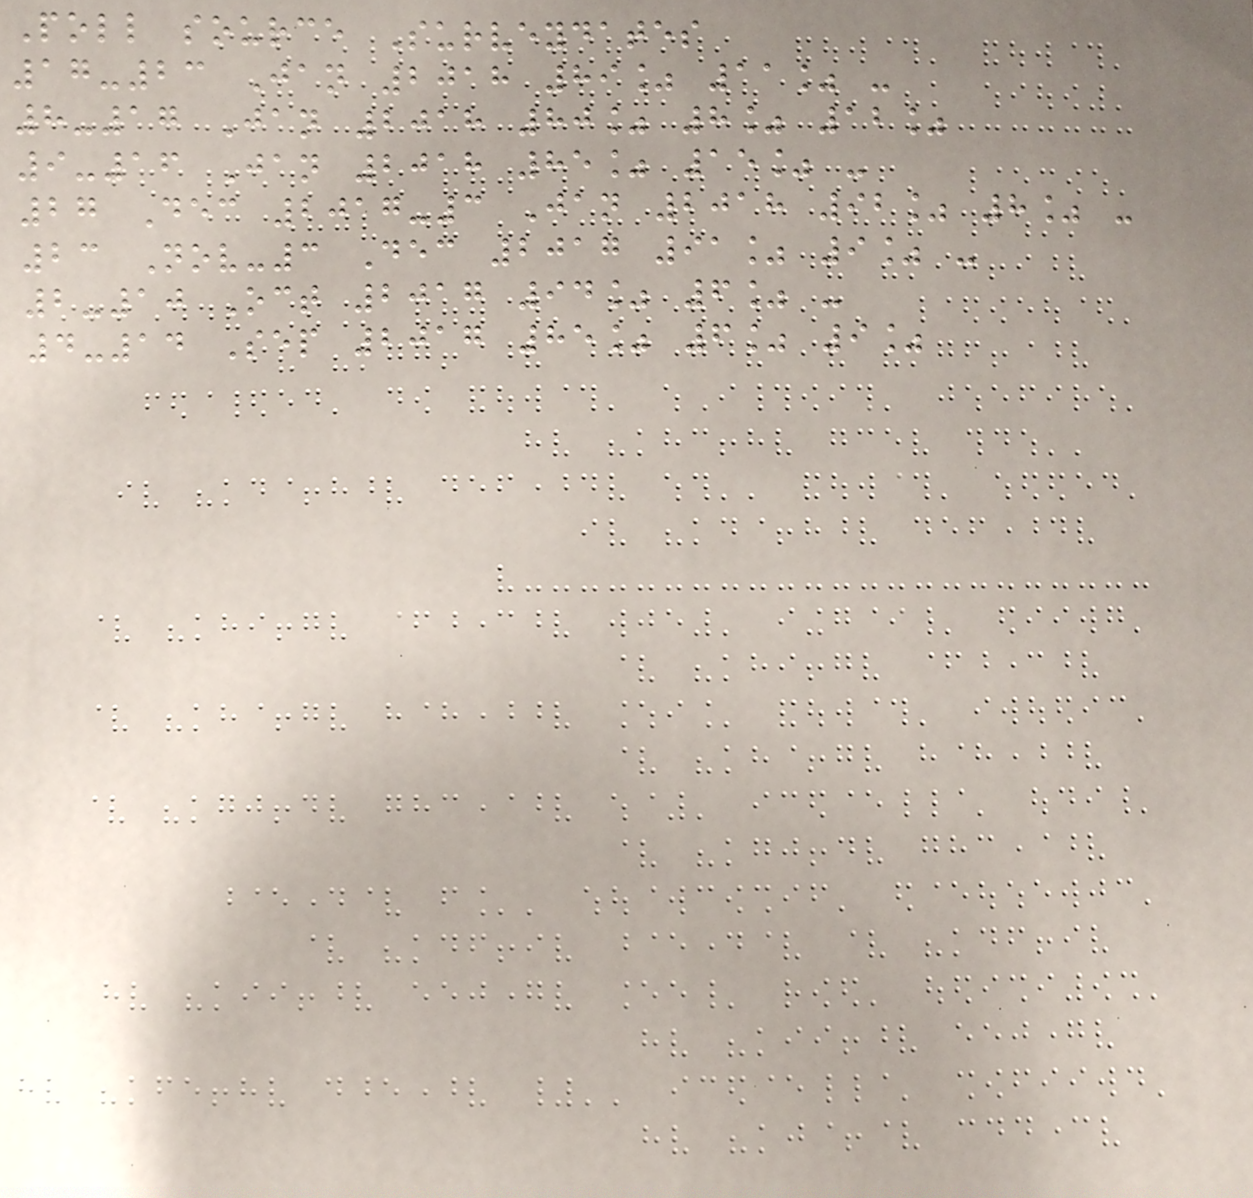Poll source Surveydates
17-23 Jan 2018 89% 11% -
8-17 Jan 2018 80% 8% 12%
9-16 Jan 2018 85% 15% -
27 Dec 2017-3 Jan 2018 92% 8% -
23 Nov-3 Dec 2017 91% 9% -
2-10 Oct 2017 94% 6% -
4-14 Sep 2017 85% 6% 9%
